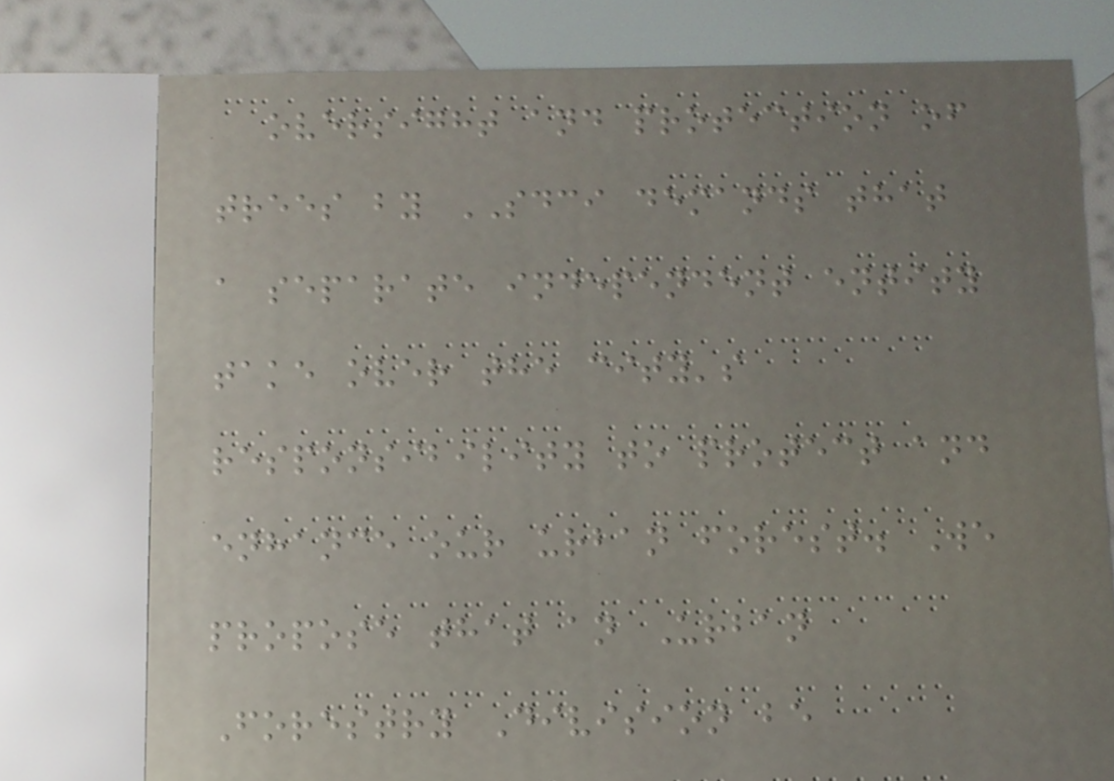oversight and protection of
trees by SDCI demands that
a separate independent entity
take over the city's
responsibility to protect and
enhance our urban forest. We
propose that an Urban
Forestry Division be
